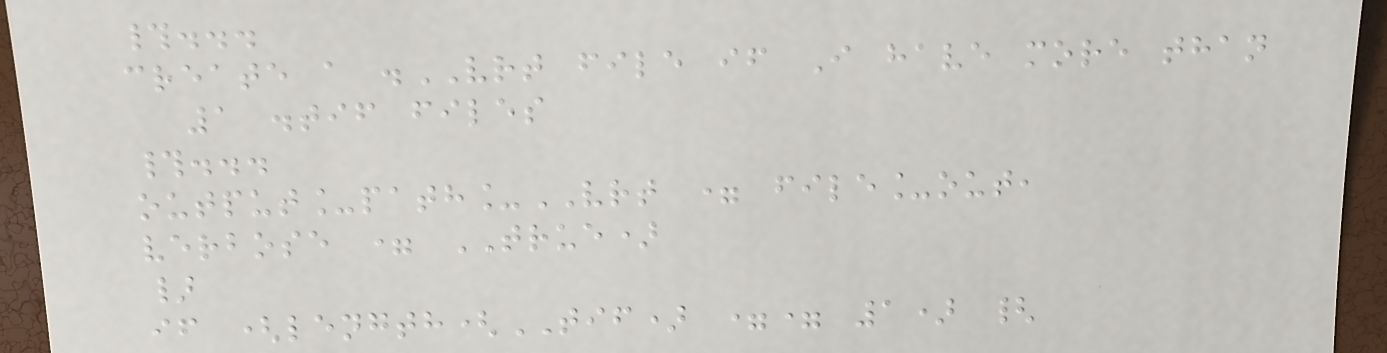#...
create a .VRT file if I have more than
1 .tif files
#...
output_path_VRT = file_out,
verbose = TRUE)
}
if (length(TIF) == 1) {
